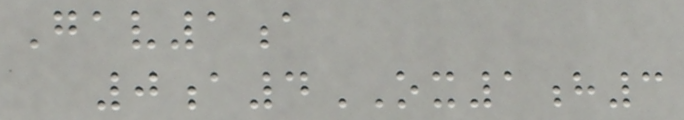Gav1a
0a4OX1h3
